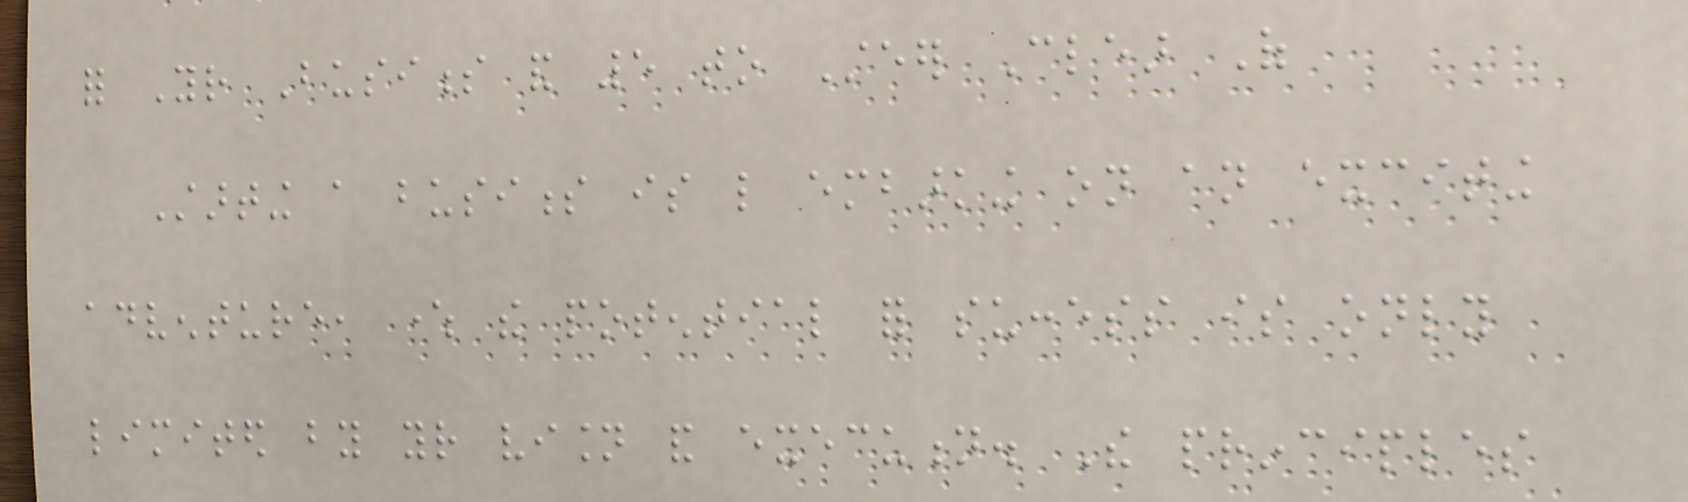for Your Business and 5 to Steer Clear Of
Starting a business is like embarking on an exciting
adventure, where the potential for success is only
limited by your vision and execution. The principles
